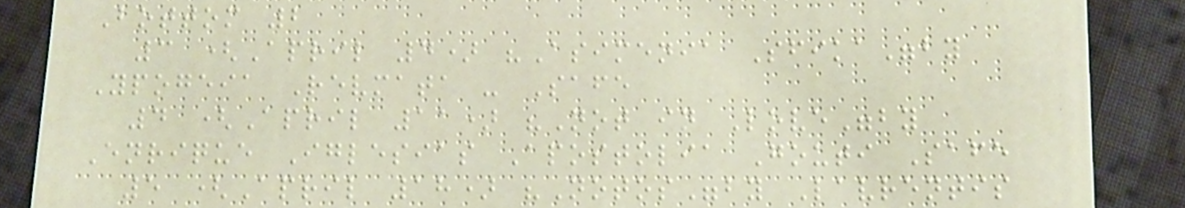Bottom 2
3 (April 4) "Asimenia Sfika"by
Ypogeia Revmata - Safe
4 (April 11) "Not in Love"by
Enrique Iglesias Apostolia Gouti Safe
5 (April 18) "Notos"by Lavrentis
